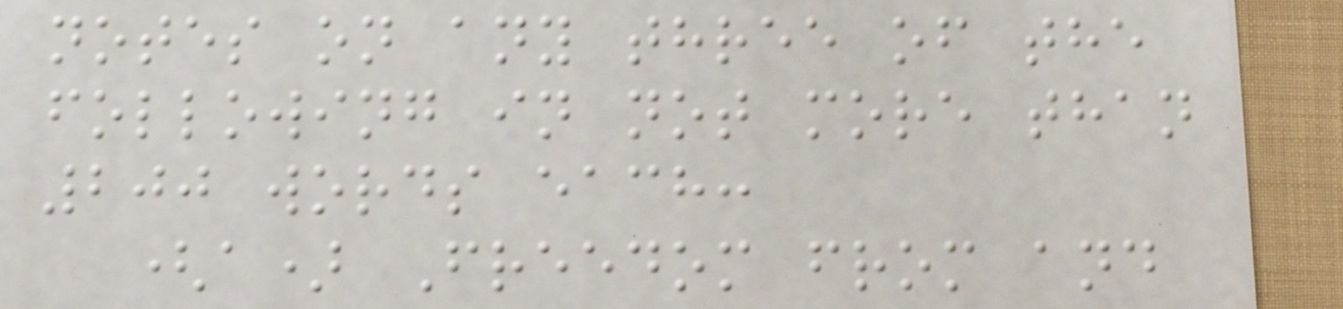notes on any three of the
following in not more than
200 words each:
(a) Freedom from and
